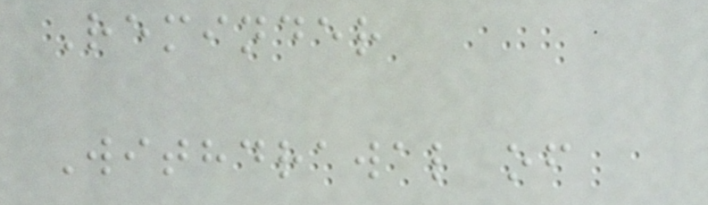Reminder
Withdrawal of
